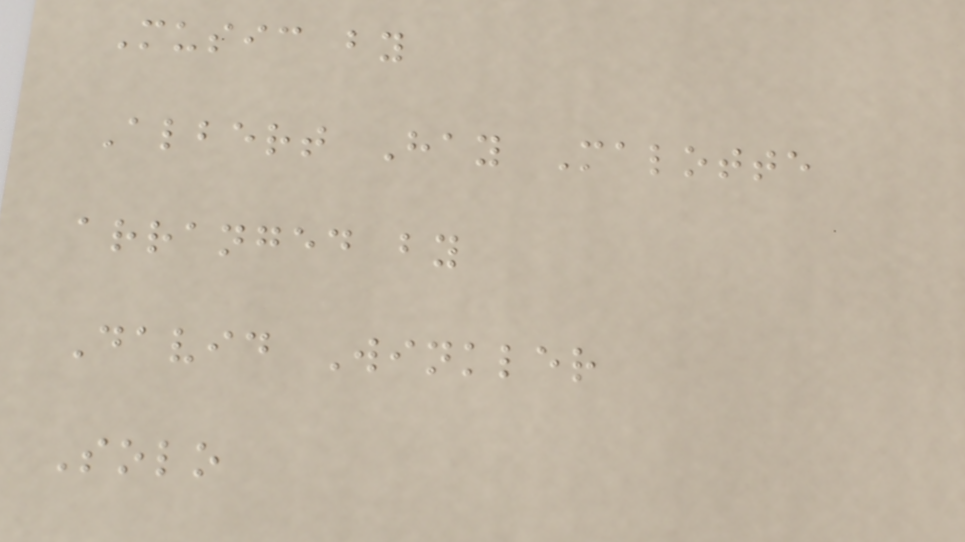Music by
Albert Hay Malotte
arranged by
David Winkler
Solo
